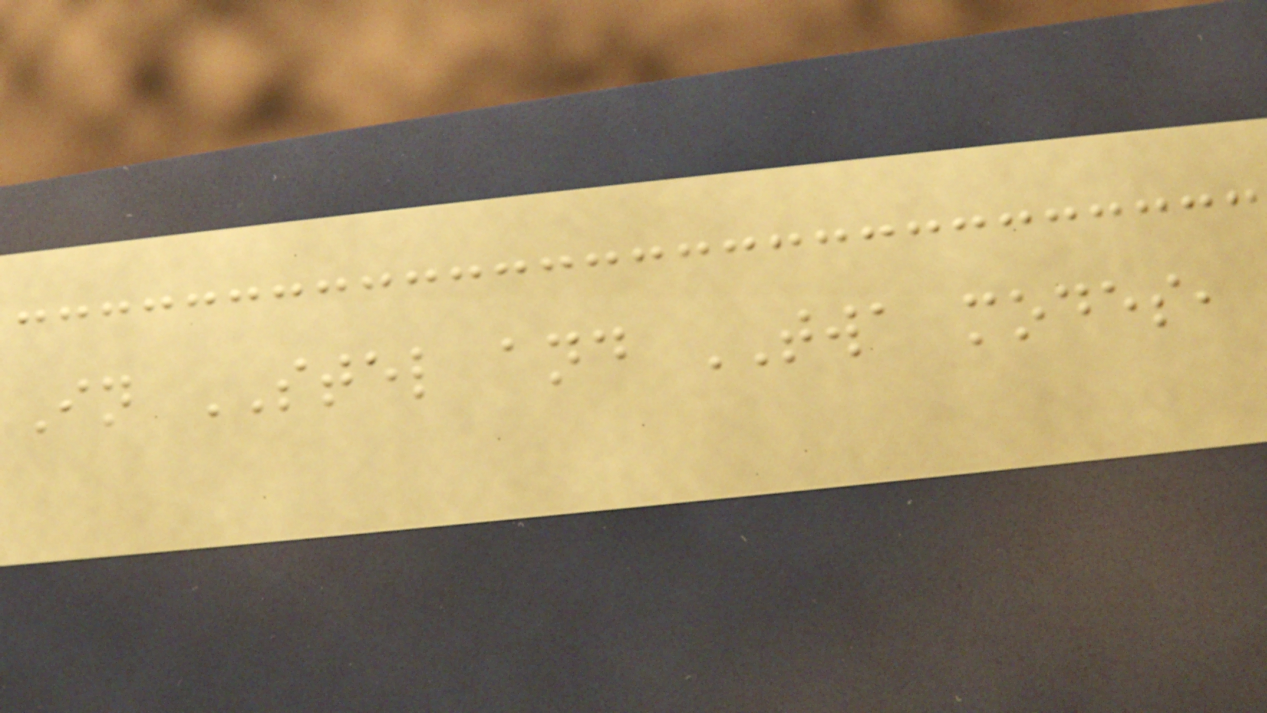In STEL and TWA modes,
